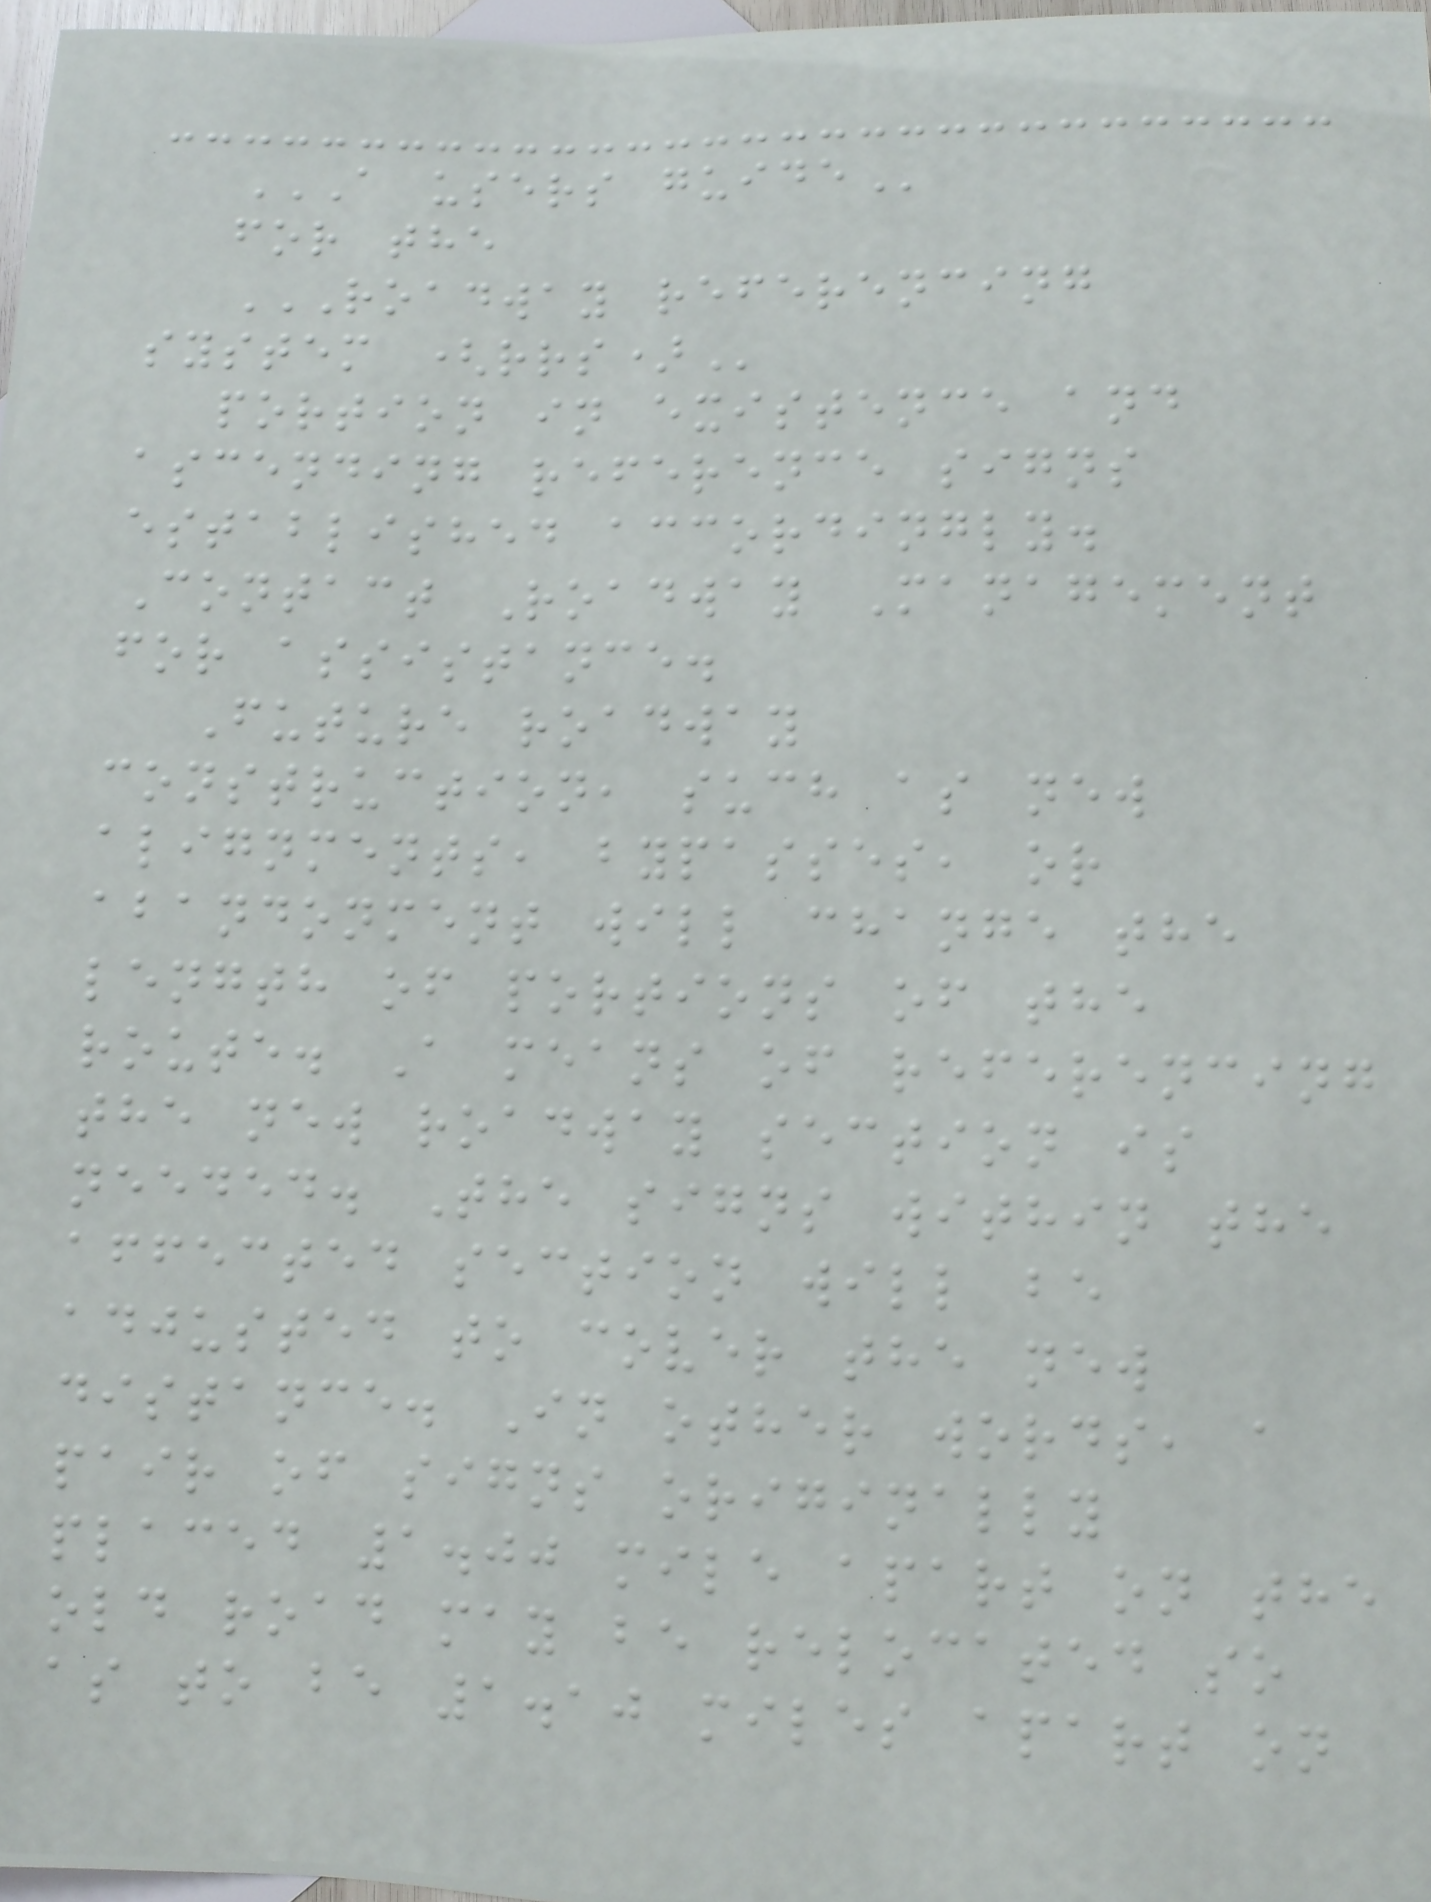A USERS GUIDE
for the
ROADWAY REFERENCING
SYSTEM (RRS)
portion in existence and
ascending reference signs
established accordingly.
Contact Roadway Management
for assistance.
Future roadway
construction, such as new
alignments, bypasses, or
abandonment will change the
length of portions of the
route. A means of referencing
the new roadway section is
needed. The signs within the
affected section will be
adjusted to cover the new
distance. In other words, a
pair of signs originally
placed 1.00 mile apart on the
old road may be relocated so
as to be 1.10 miles apart on
